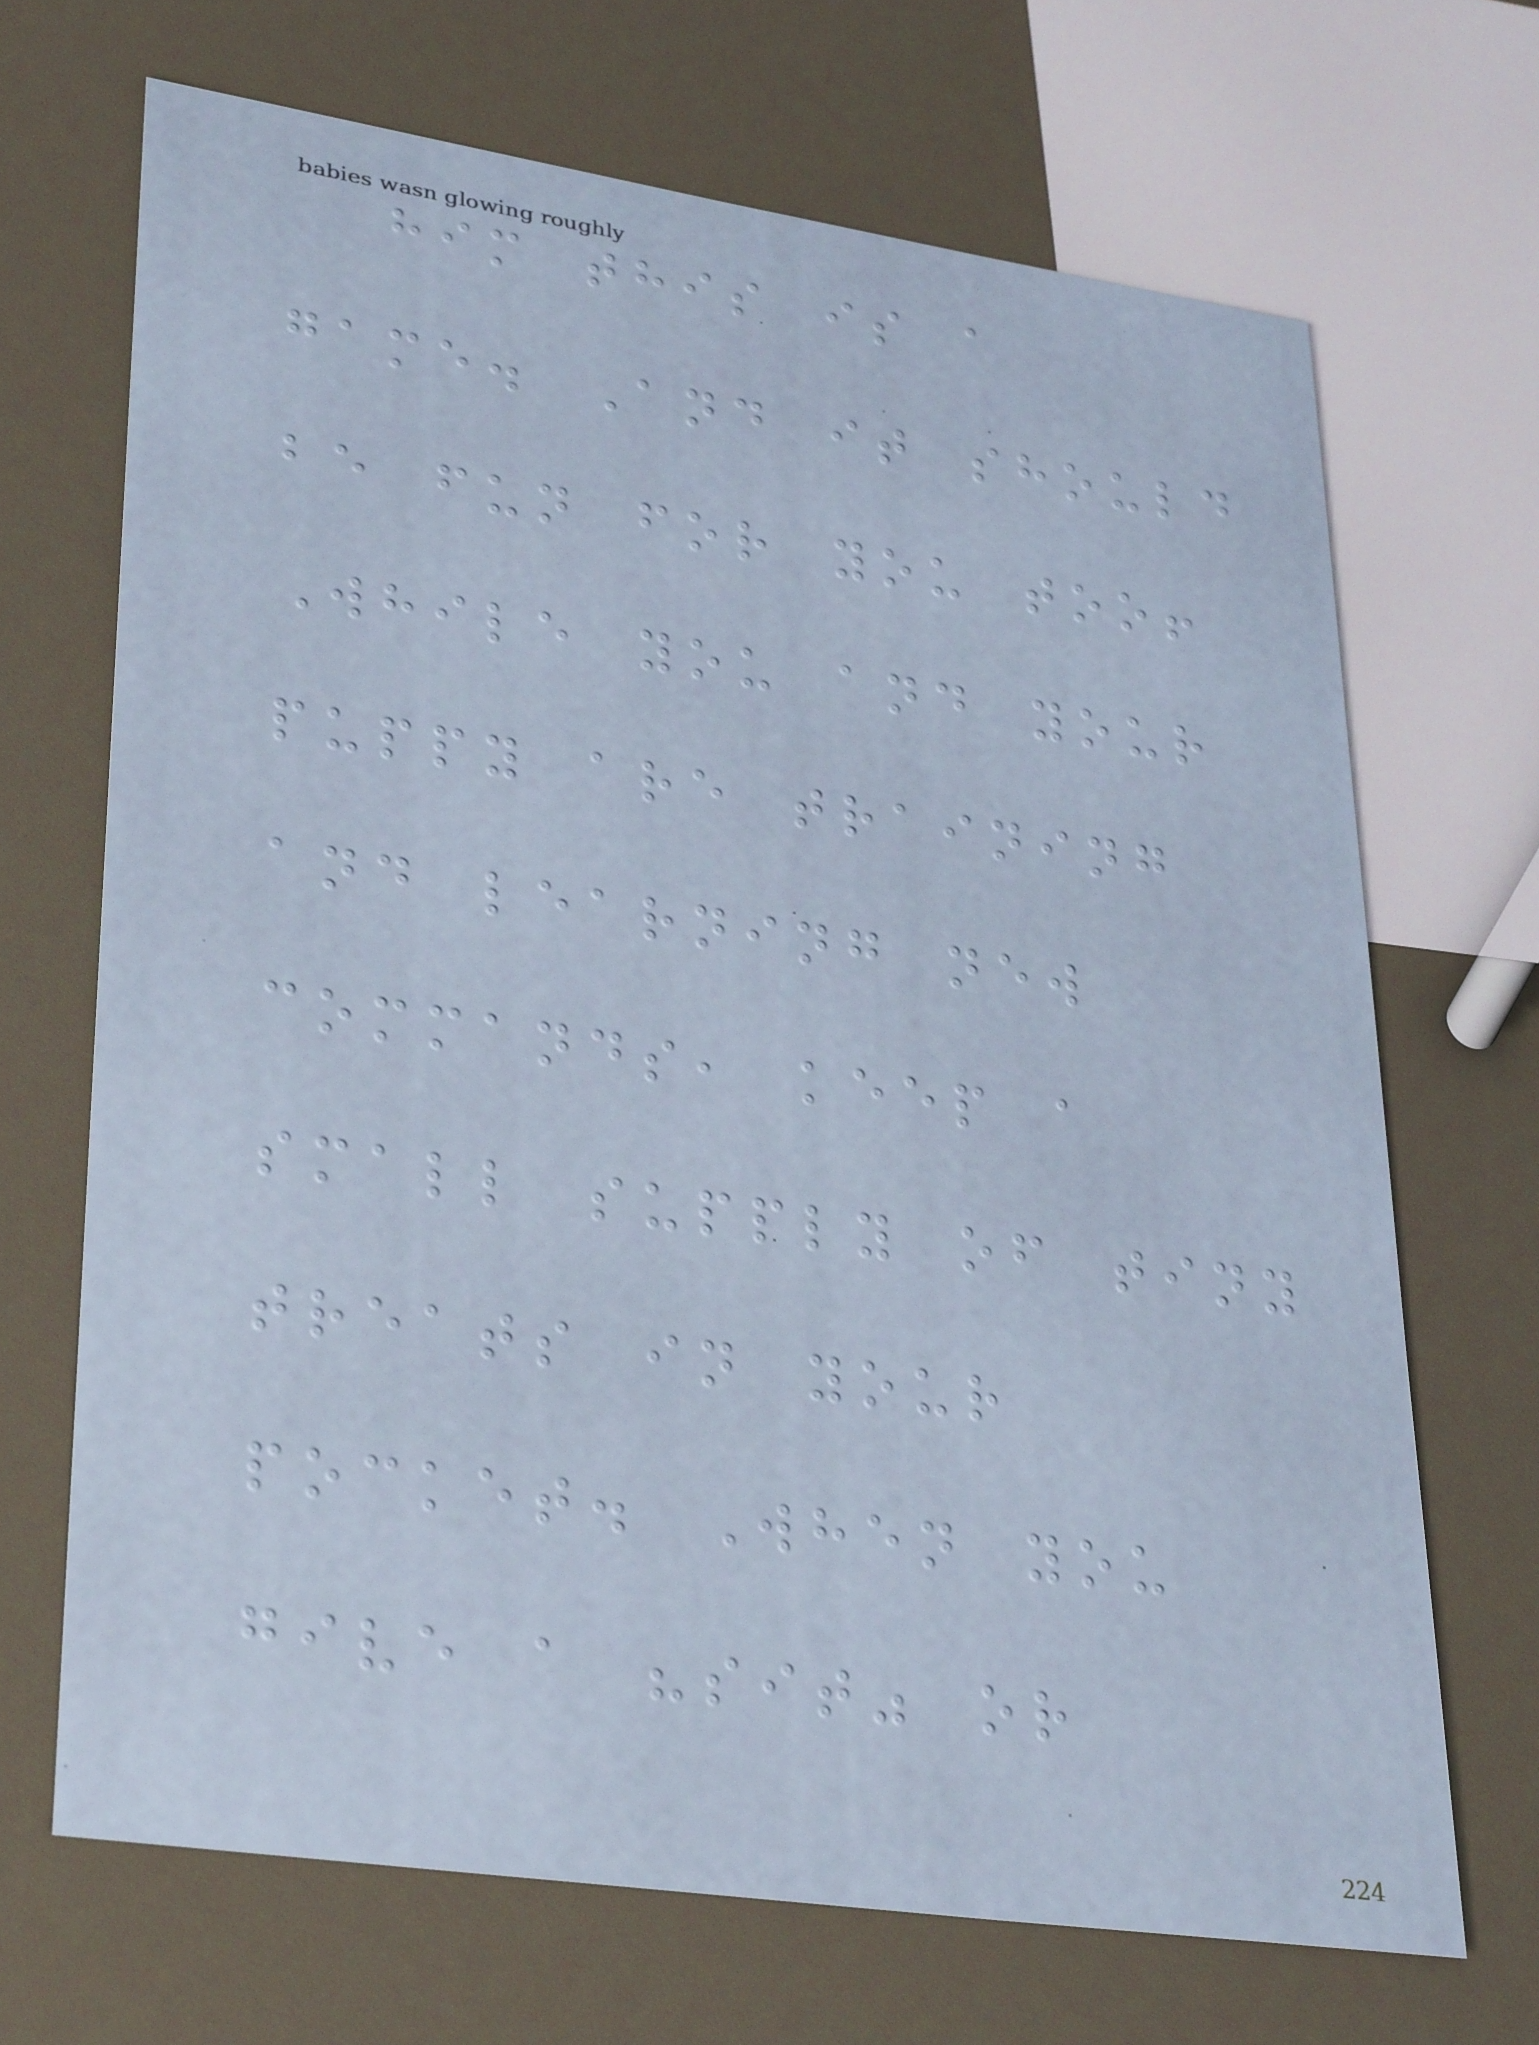him this is a
game. And it should
be fun for you too!
While you and your
puppy are training
and learning new
commands, keep a
small supply of tiny
treats in your
pocket. When you
give a "sit" or
